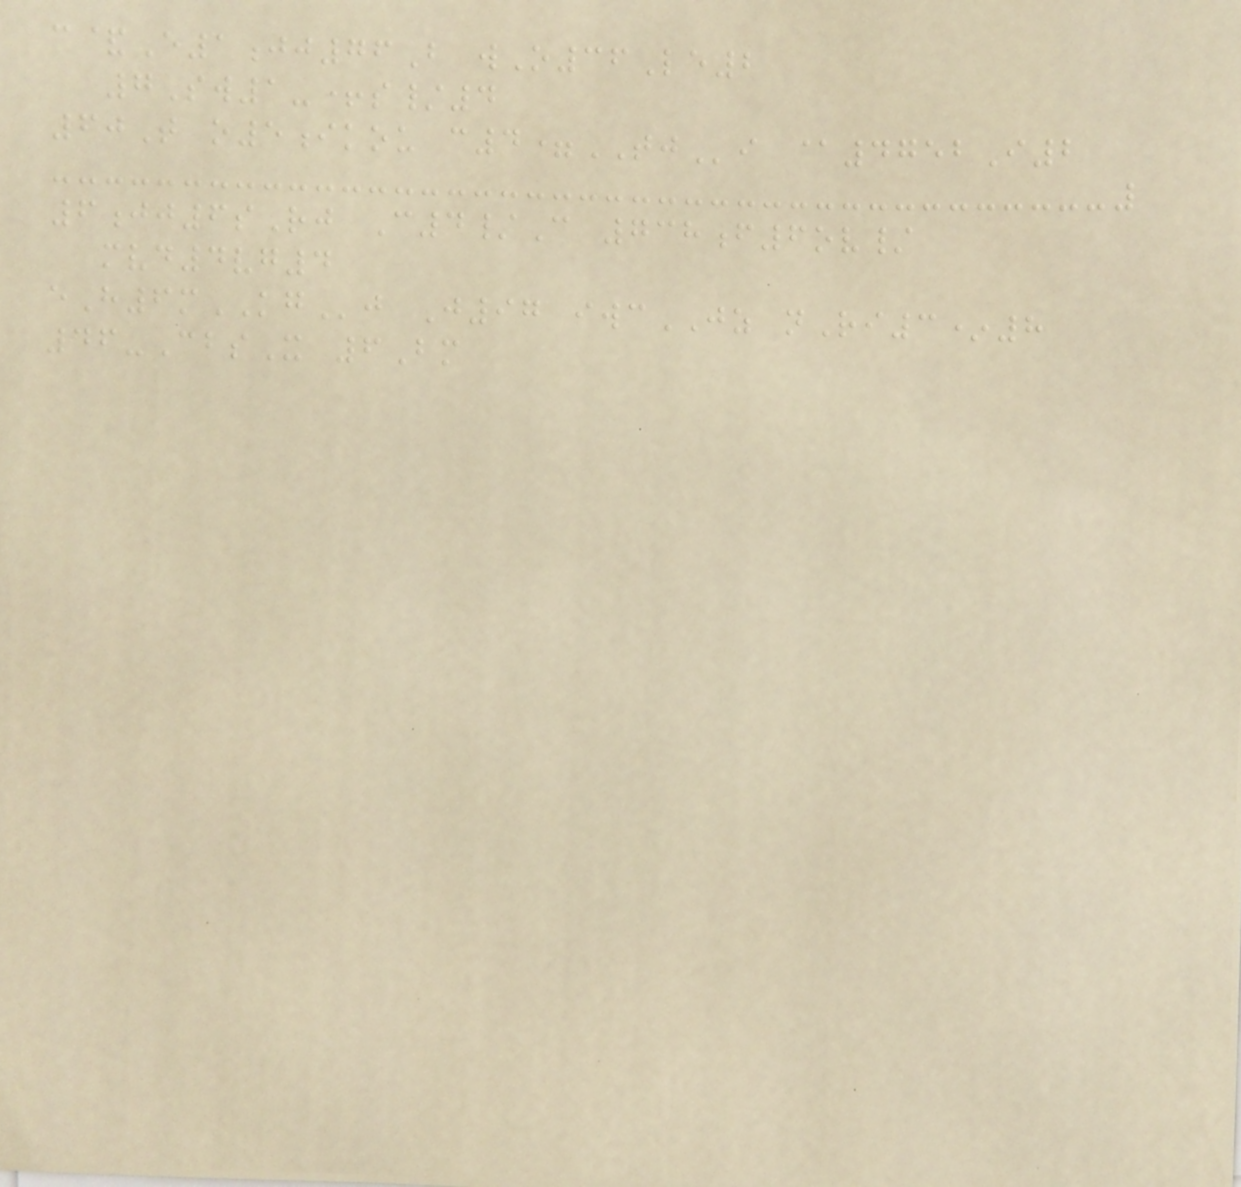c&E1jj76B wO36Le2
7Sw1-+s/4
60T o5ikou c4=TJi @4752I2
6jj6sRj C4/C 738f6ov/
mvd4vg4
eH6mKGj J97 iwcJZ nRi3*8
46-CbsX 6Bm
